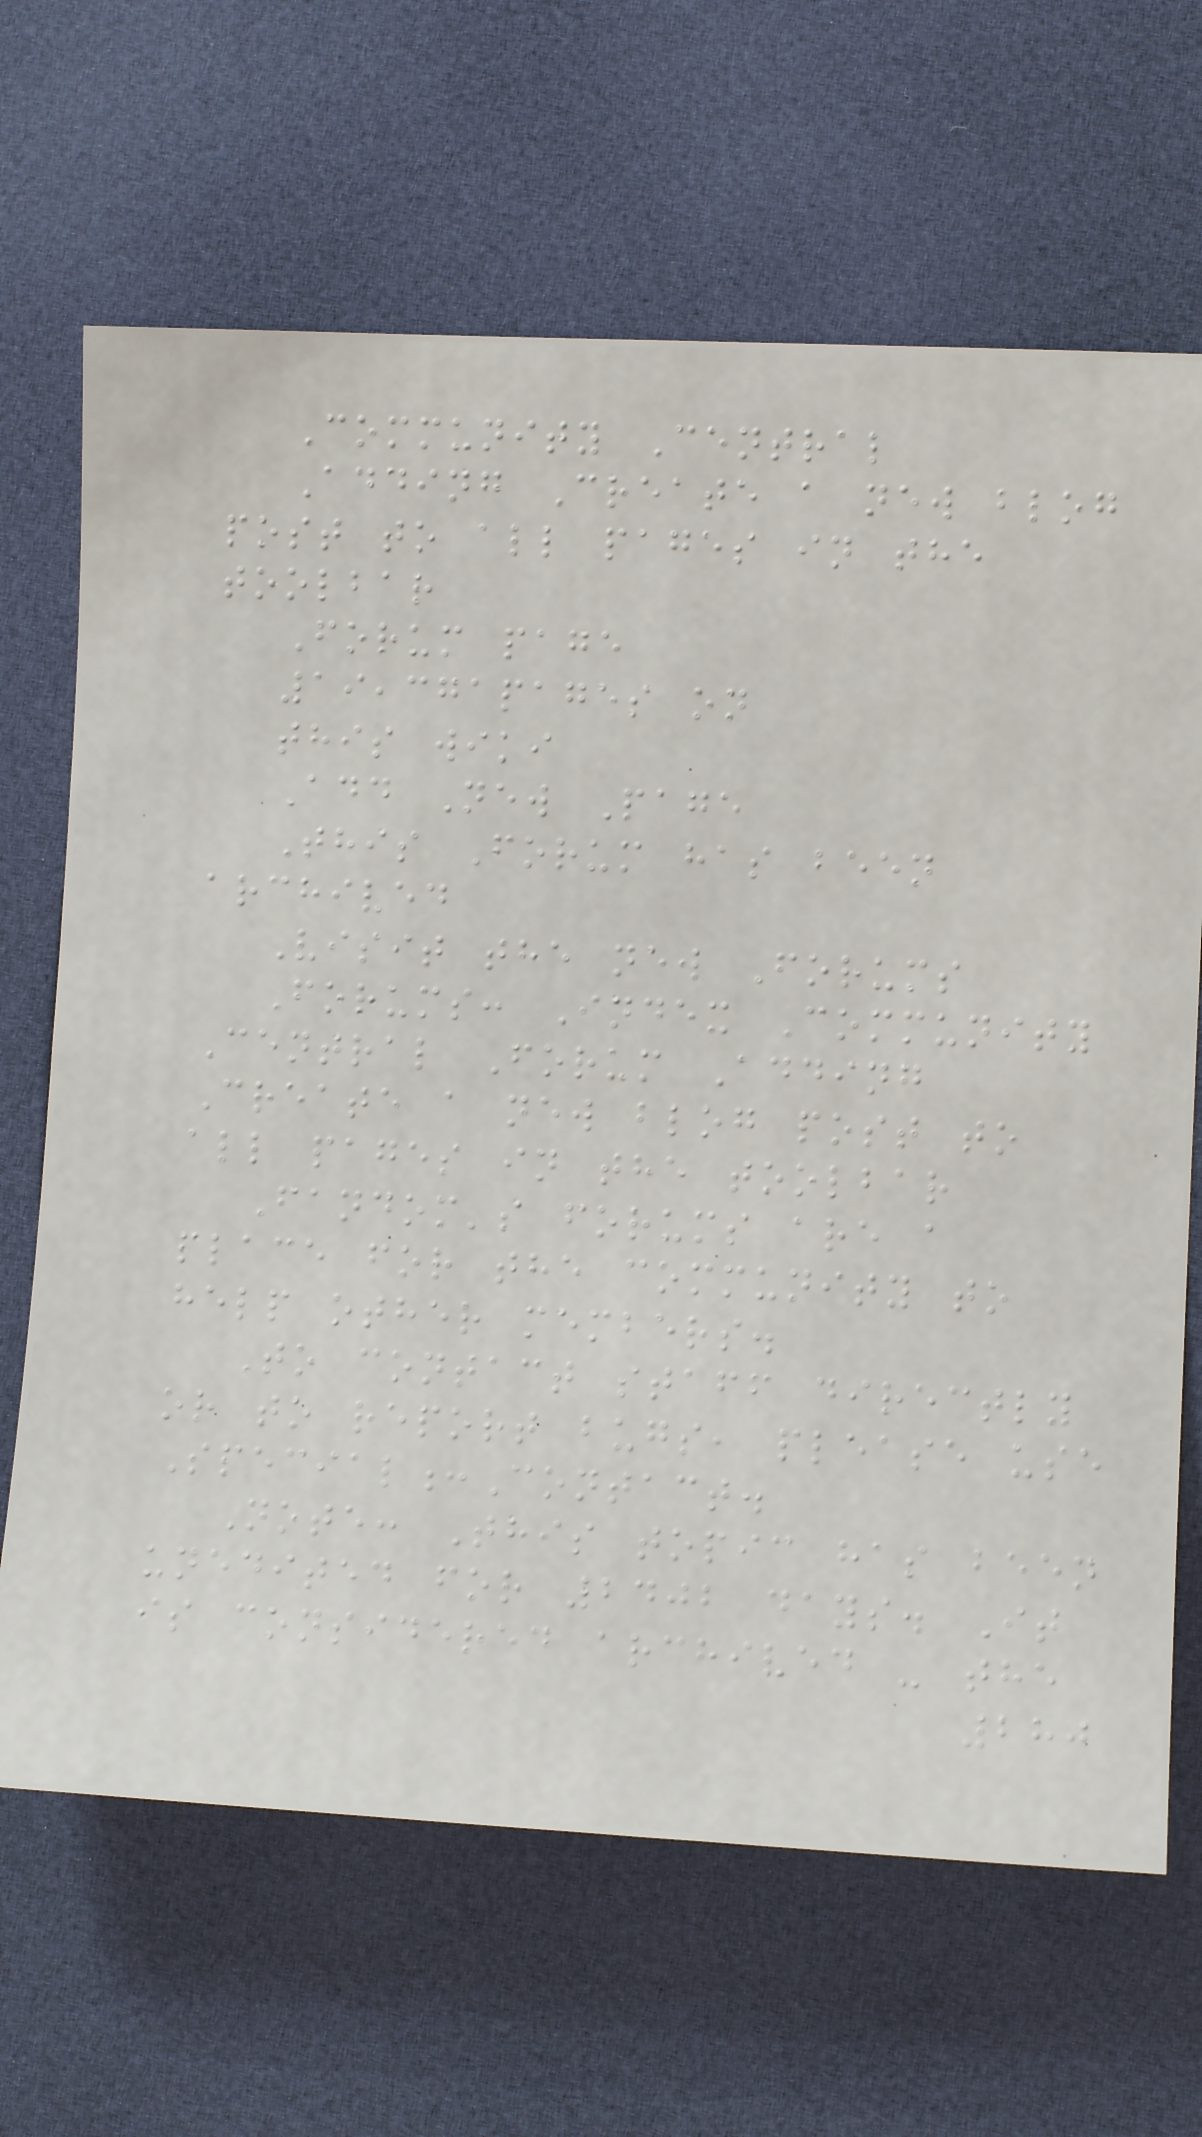Community Central
Adding Create a new blog
post to all pages in the
toolbar
Forum page
19,371pages on
this wiki
Add New Page
This Forum has been
archived
Visit the new Forums
Forums: Index Community
Central Forum Adding
Create a new blog post to
all pages in the toolbar
Fandom's forums are a
place for the community to
help other members.
To contact staff directly
or to report bugs, please use
Special:Contact.
Note: This topic has been
unedited for 2402 days. It
is considered archived - the
280
